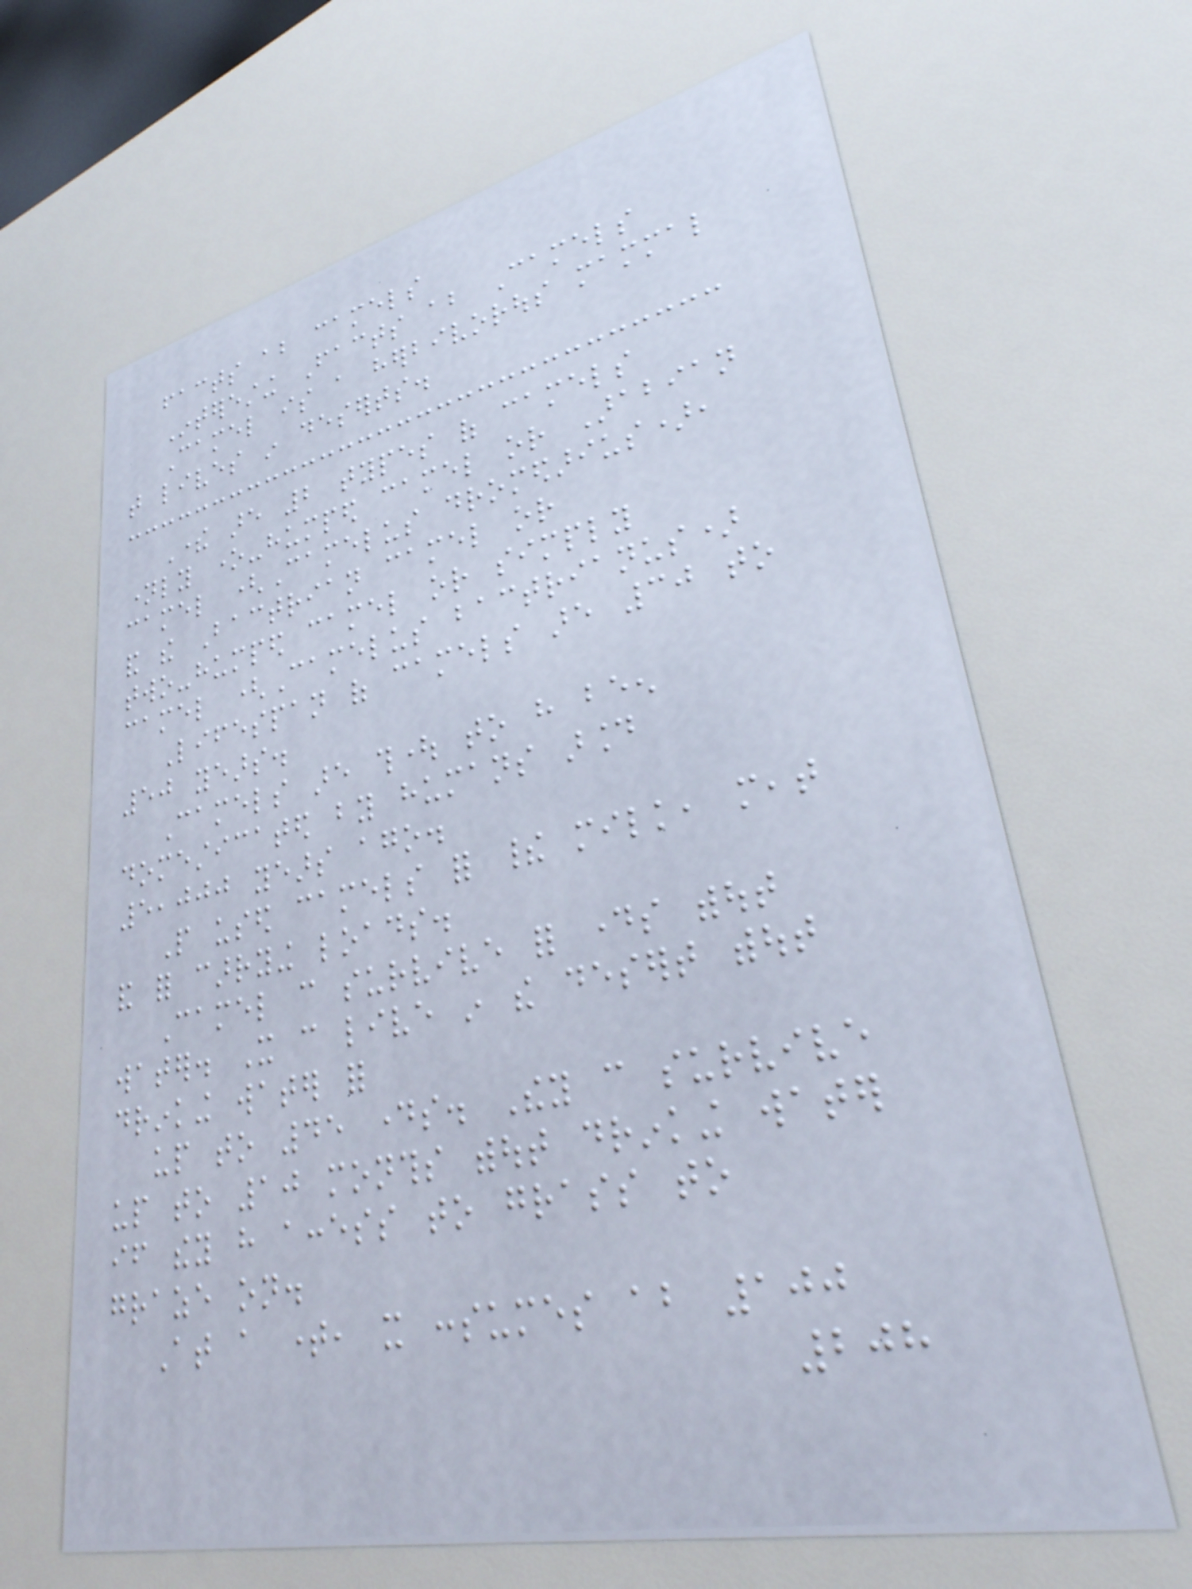facts about camels
Interesting Facts about Camels
Camel is a herbivorous mammal
that lives in deserts.
There are 2 types of camels
namely one-humped camel or Arabian
camel (Camelus dromedarius),
and the Bactrian camel or
two-humped camel or simply
camel (Camelus bactrianus)
Lifespan of camels are 30 to
50 years.
Camels are thought to have been
domesticated by humans around
5,000 years ago.
People used camels for their milk, meat
and for carrying loads.
Camel can survive for days without
water. It can live in the desert without
drinking water for
up to 45 days. They can survive
up to 10 months without drinking water
if they have access to grass to
graze on.
At a time, it consumes about 100
208
